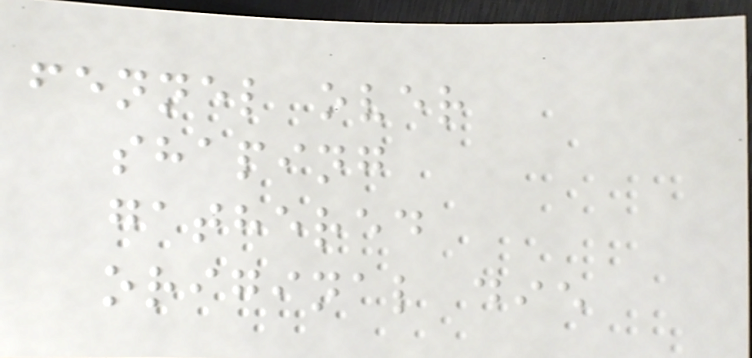fennel over
shaping
gathered
original die
